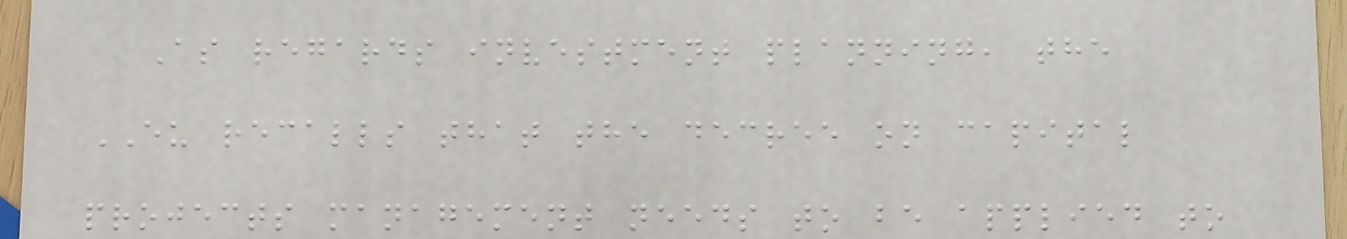As regards investment planning, the
EU recalls that the decree on capital
projects management needs to be applied to
